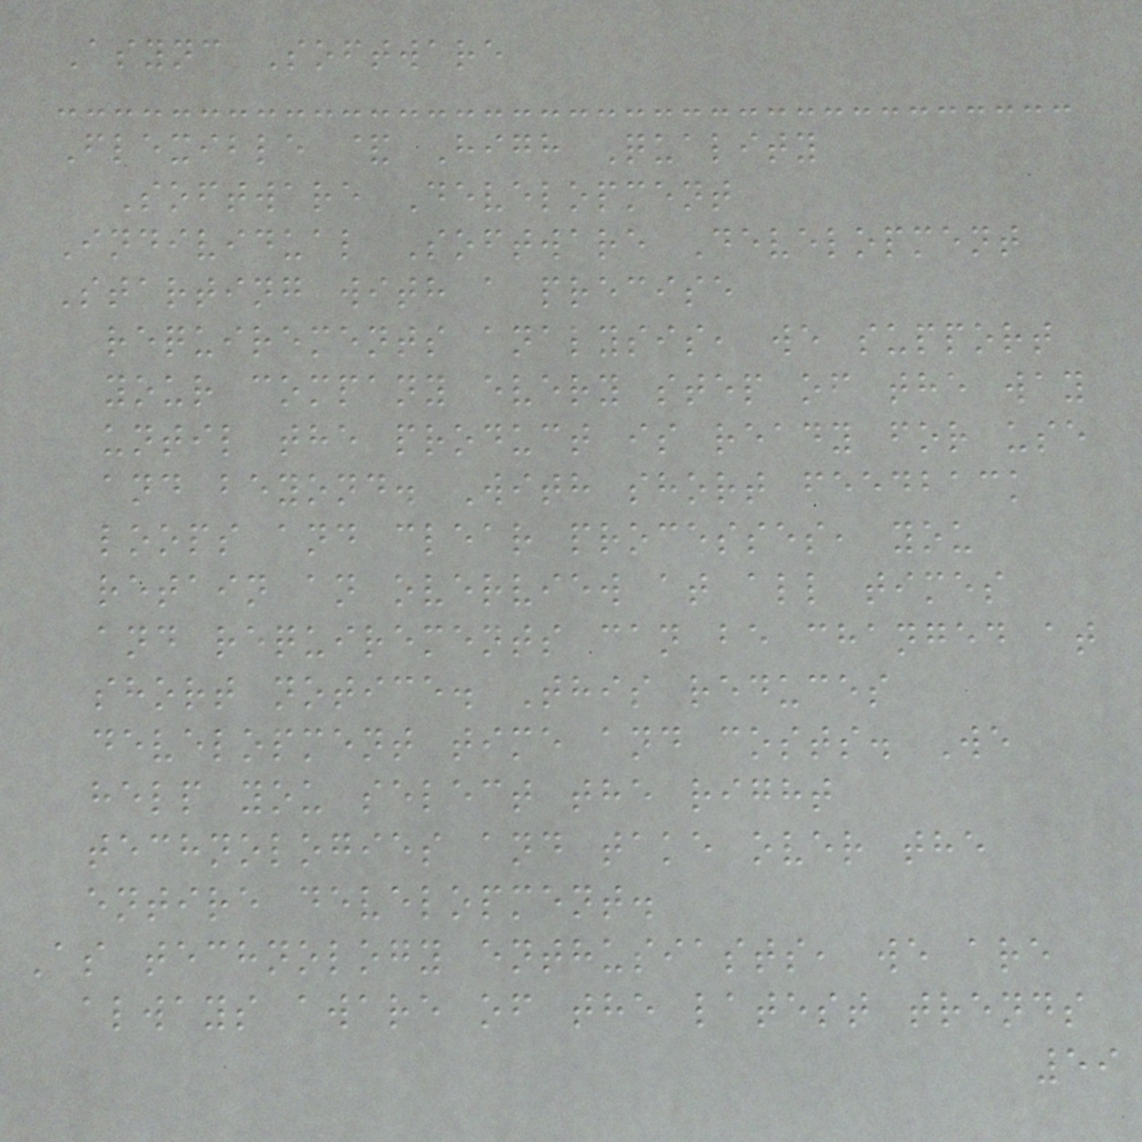Async Software
Flexible & High Quality
Software Development
Individual Software Development
Starting with a precise
requirements analysis, we support
your company every step of the way
until the product is ready for use
and beyond. With short feedback
loops and clear processes, you
retain an overview at all times
and requirements can be changed at
short notice. This reduces
development time and costs. We
help you select the right
technologies and take over the
entire development.
As technology enthusiasts, we are
always aware of the latest trends
59
